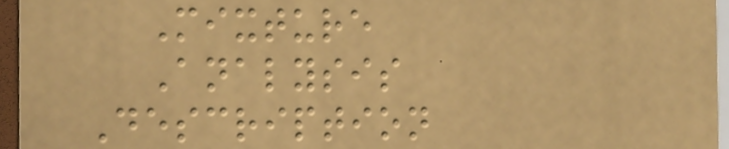Mixture
Analysis
Description
